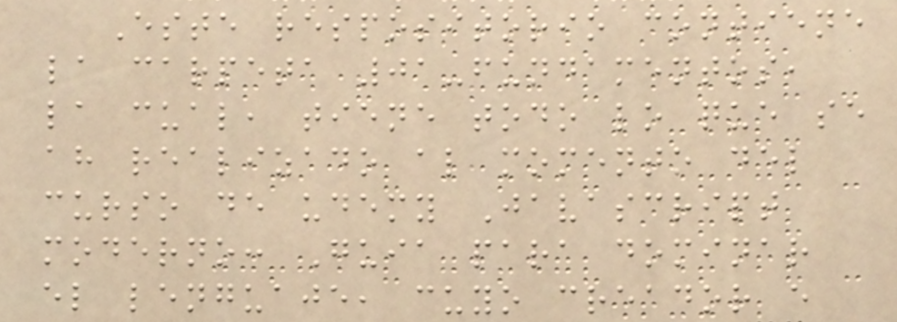Este respositorio contiene
la carpeta 01-fundamentos,
la cual, tiene todo lo que se
ah realizado al momento del
curso de udemy Javascript
moderno: Guia para dominar
el lenguaje, cuyo creador e
